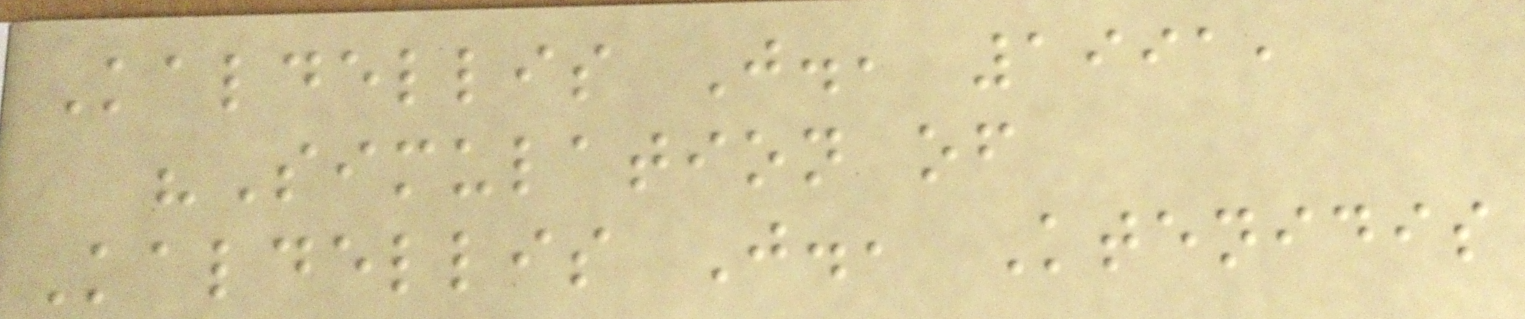Kaldellis J., 1991,
"Simulation of
Kaldellis J., Ktenidis
